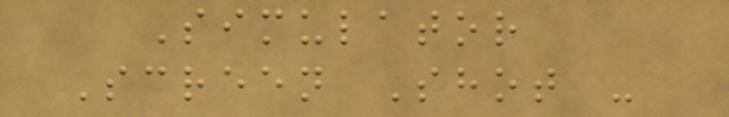Simulator
Screen Shot -
